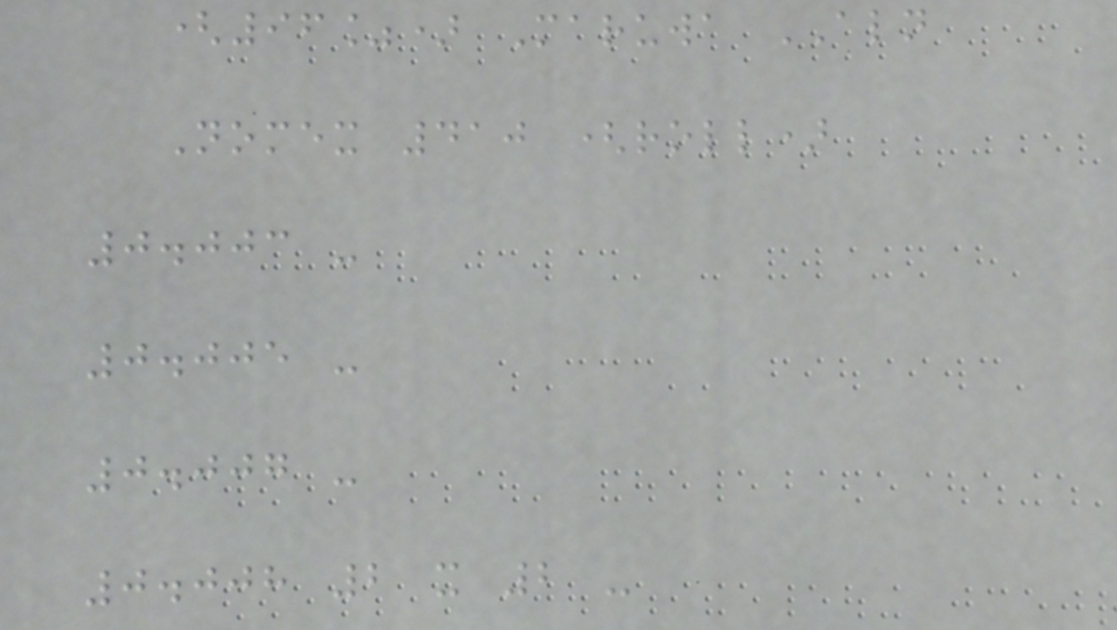(96%) Maruwa ALN
Nomex 410 (roll)
0.003 -
0.005 -
0.007 -
0.008 2 x 2 -
